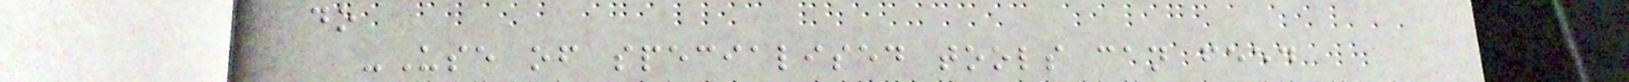do
-Use of specialised tools can feed
